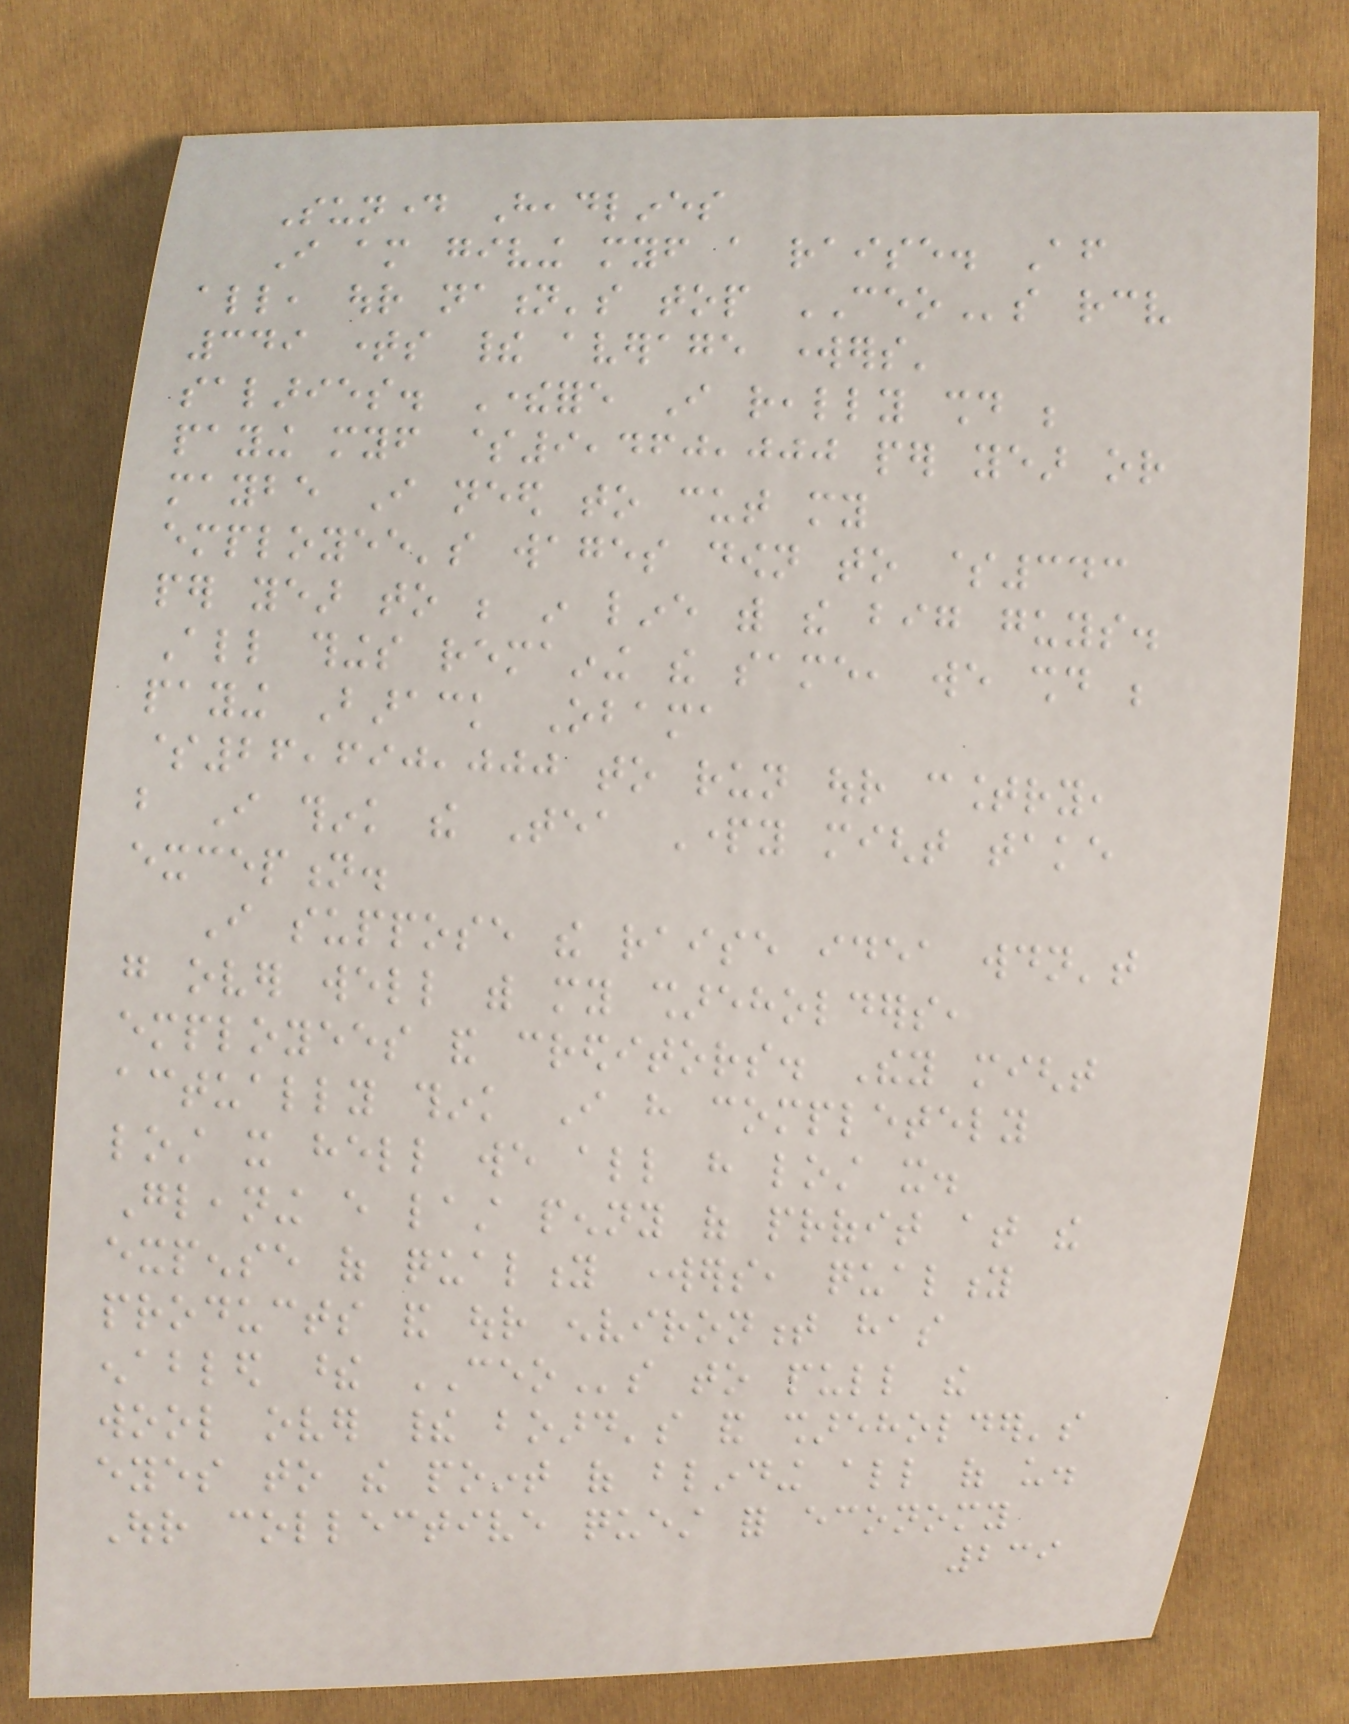Sunday Headlines
I am giving myself a raise. After
all, our nation's top CEOs receive
349 times their average workers'
salaries. Therefore I really should be
paying myself $9,460,000 per year or
maybe I need to cut my
employee's wages down to $343
per year to be in line with the big guys.
All things remaining the same, we should be
paying Barack Obama
$26,690,000 to run our country,
but I think the Tea Party might take
exception.
I suppose the raise idea wouldn't
go over well with my shareholders,
employees and creditors. They might
actually think I have completely
lost it hell we all have lost it.
Gleaning every last penny of profit at the
expense of quality workers, quality
products and our environment has
enabled these CEOs to pull the
wool over their board's and shareholder's
eyes to the point of blinding all of us.
Our collective quest for economy
239
